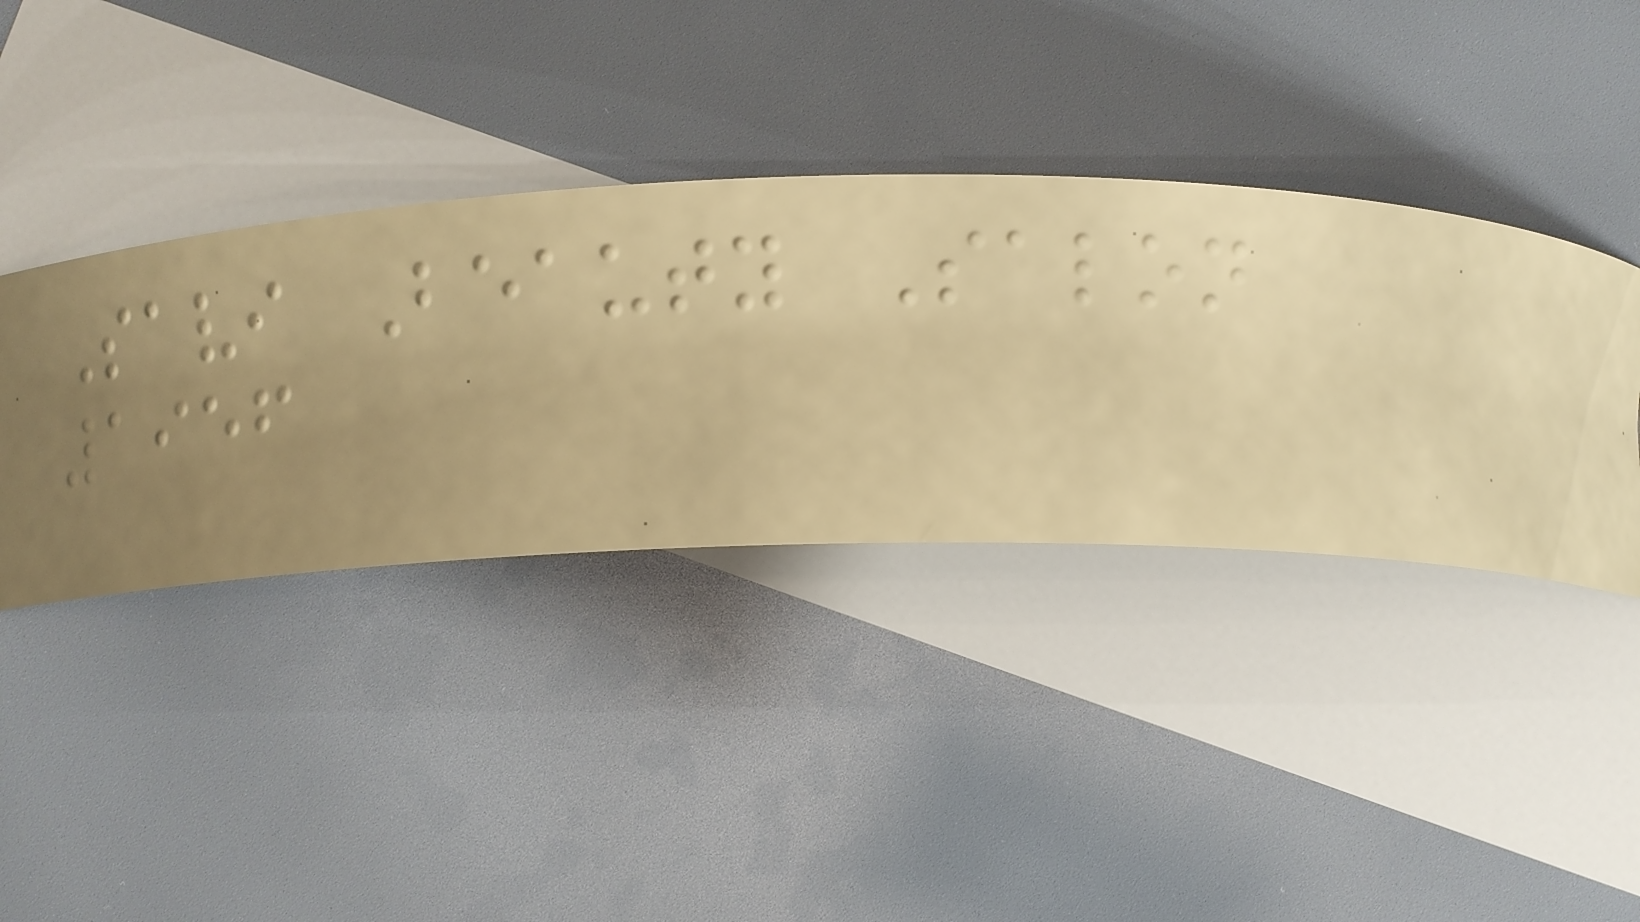Savi Beauty Salon
1956
